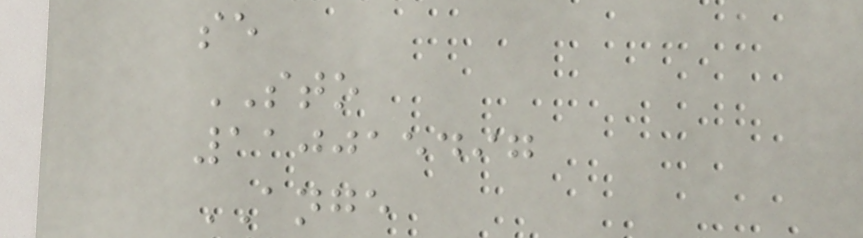se
STO
110015497
ANGE
